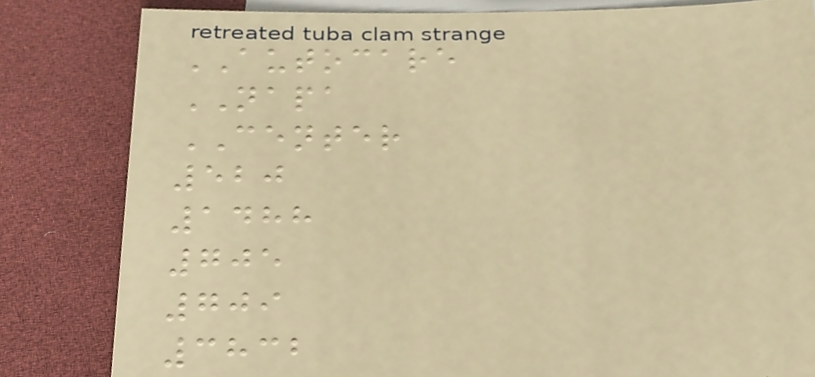AUTOCARE
NAPA
CENTER
520
1488
705
709
3832
